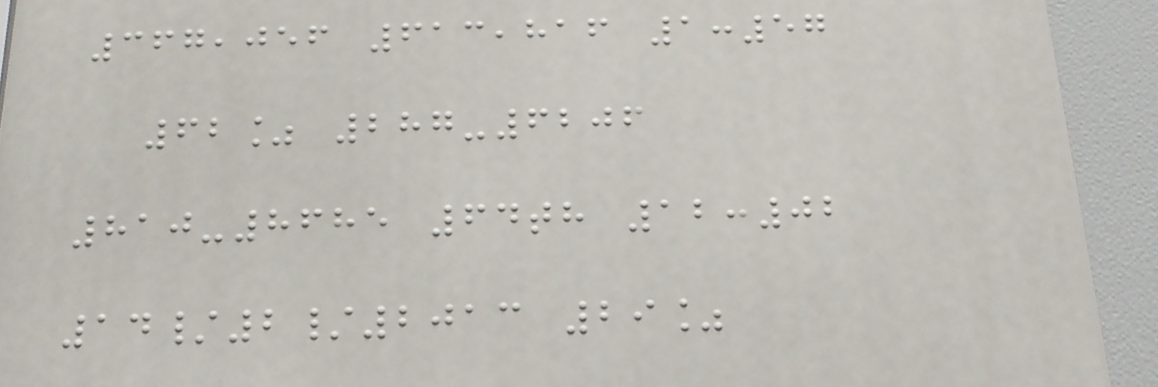367,056 613,816 1:57
62% 287-6206
810-8685 64th 12:02
14/2/2013 29%
